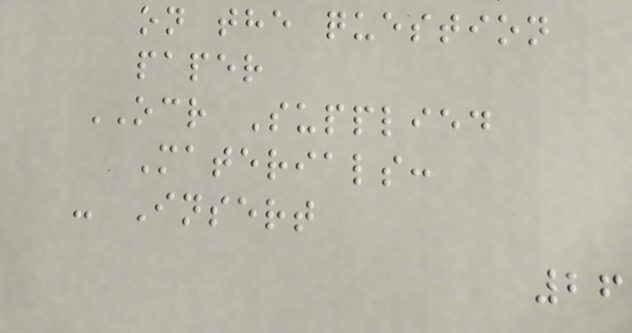on the question
paper
OCR Supplied
Materials:
- Insert
26
